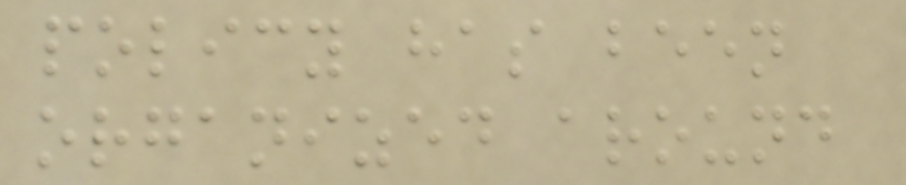policy has been
organized around
